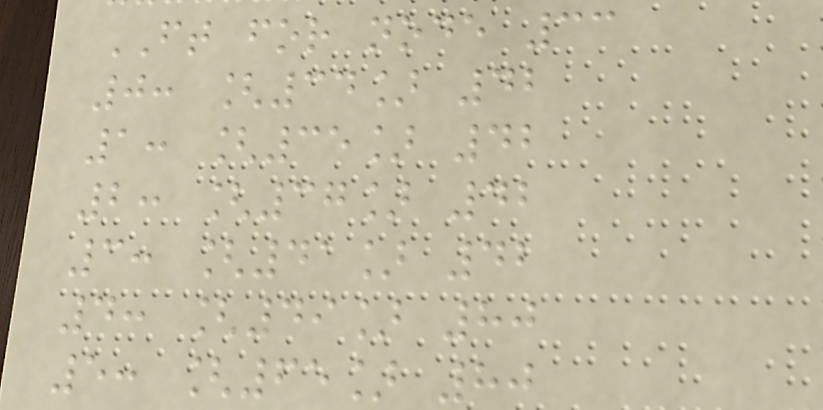FT for node 33
0: [34] 42
1: [35] 42
2: [37] 42
3: [41] 42
4: [49] 80
5: [65] 80
